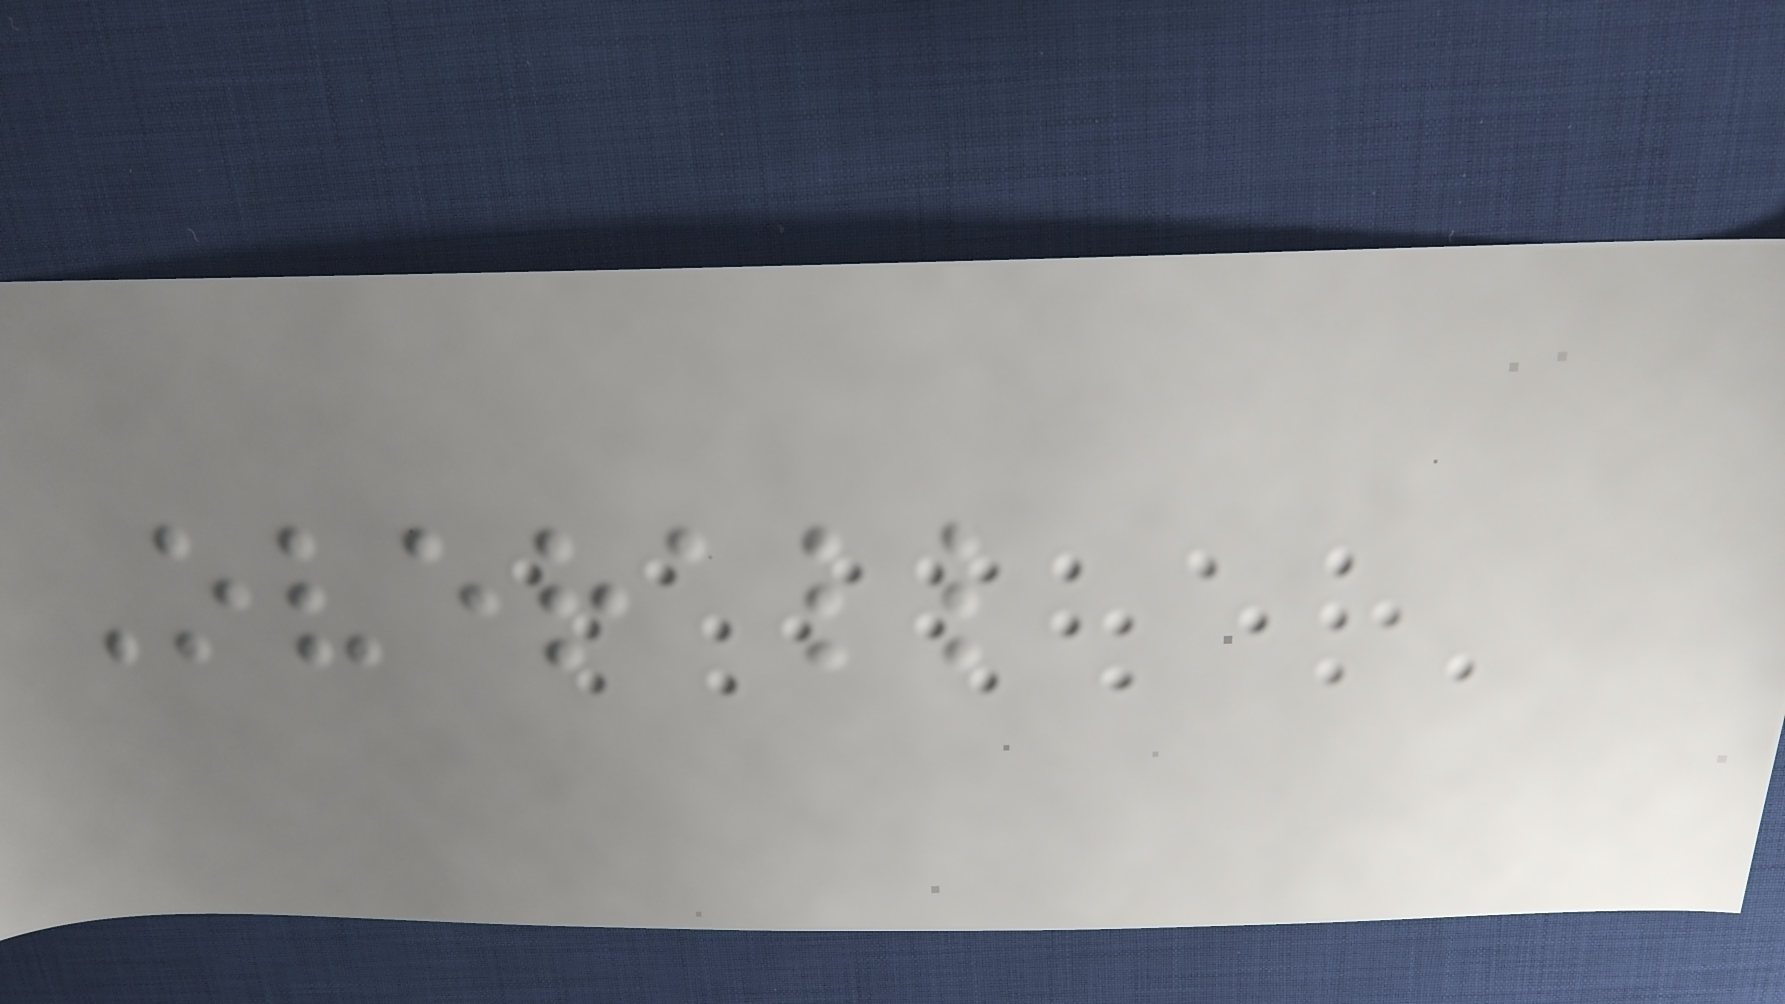Overall
